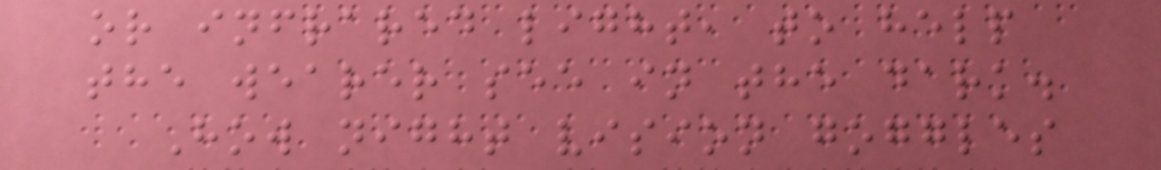or infrared light, to help
the wearer see in the dark.
How night vision goggles
